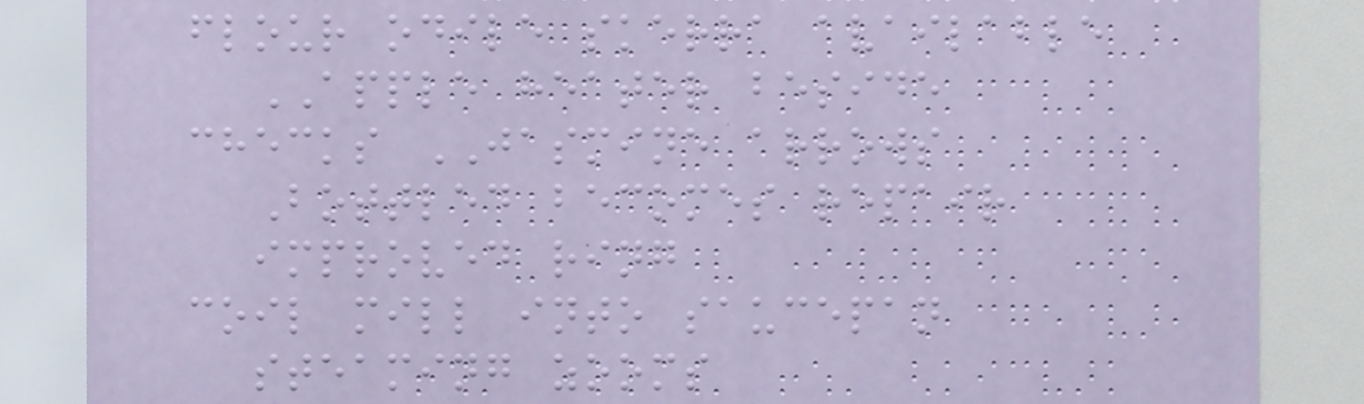flour odile skerra available
APPLE heater beside
checks JASMINE arrows
Bottled becomes repair
improved ring
coil mill into saucepan
steaming zooms
